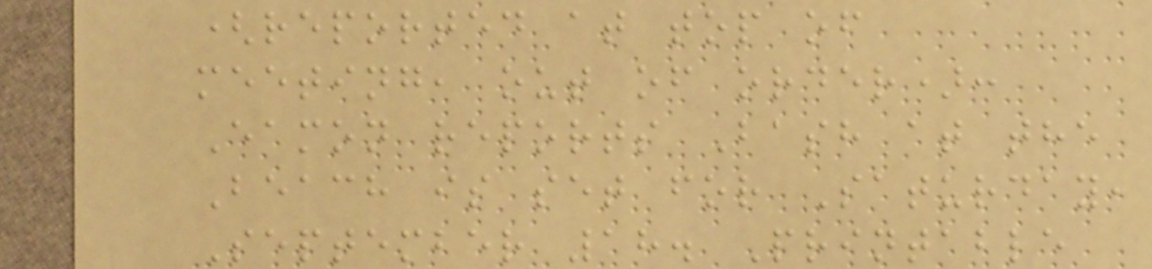(reported at top of
meeting, out of order):
Eamon reports Bash at the
Beach is set for Saturday,
September 18. Printable
